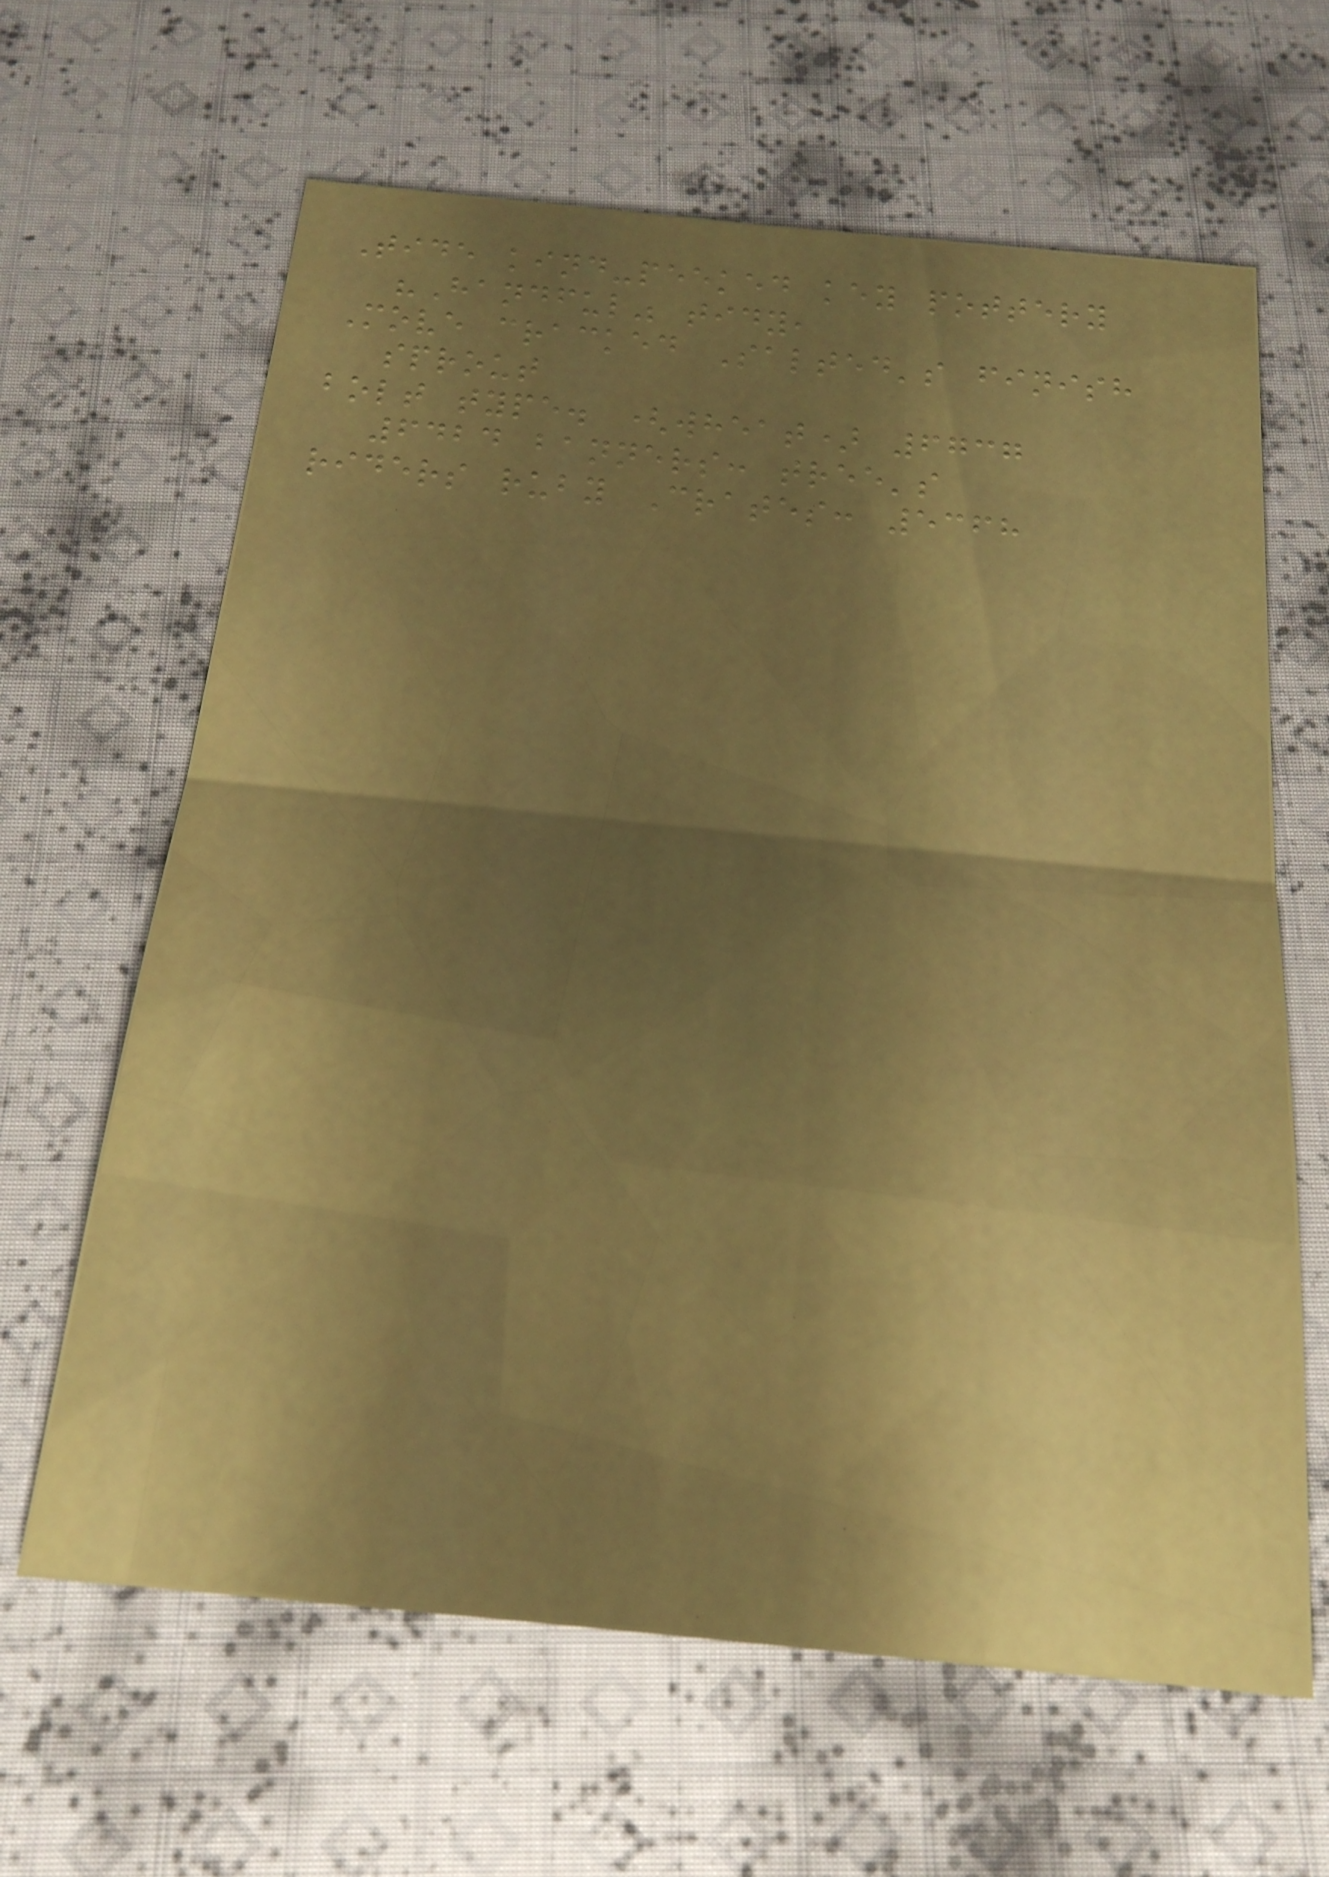Tide kind-peeked key pottery
"Handful" tidy,
Move cracked Salted's finish
sprout
bolt type. (wheat) 6737
6424 banners: tree's
riders ruby Crates: 5368
